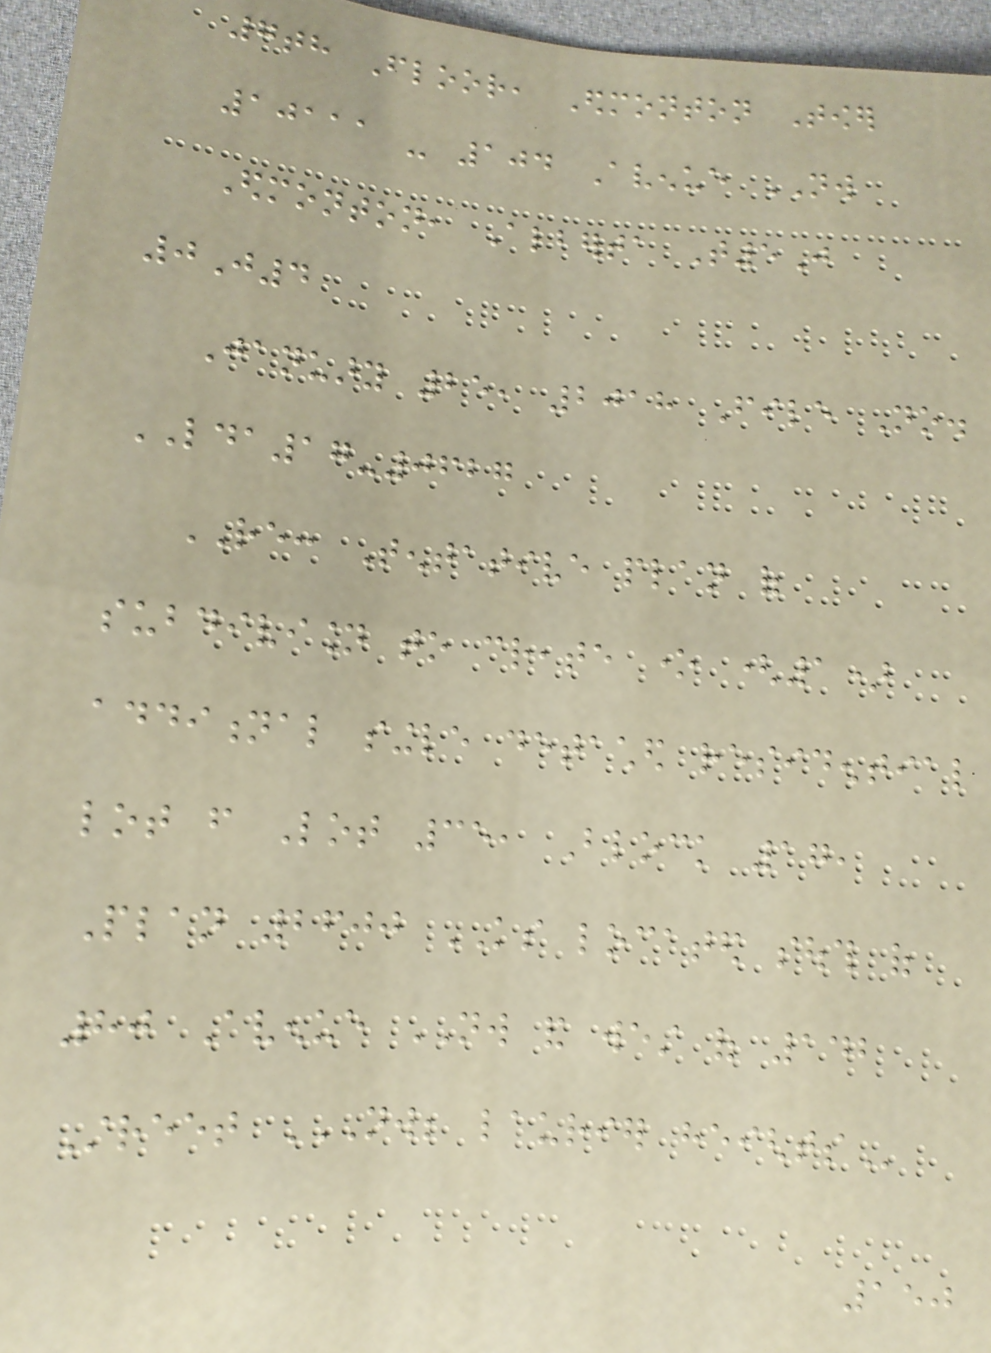7th Floor, Edmonton Tower
10111 - 104 Avenue NW
Edmonton, Alberta T5J
0J4
January 25, 2018 File No.
LDA17-0627
RE: Tentative plan of
subdivision to create one (1)
additional single detached residential
lot from Lot 35, Block 17,
Plan 2600 KS located south of
80 Avenue NW and west of 142
Street NW; LAURIER HEIGHTS
150
